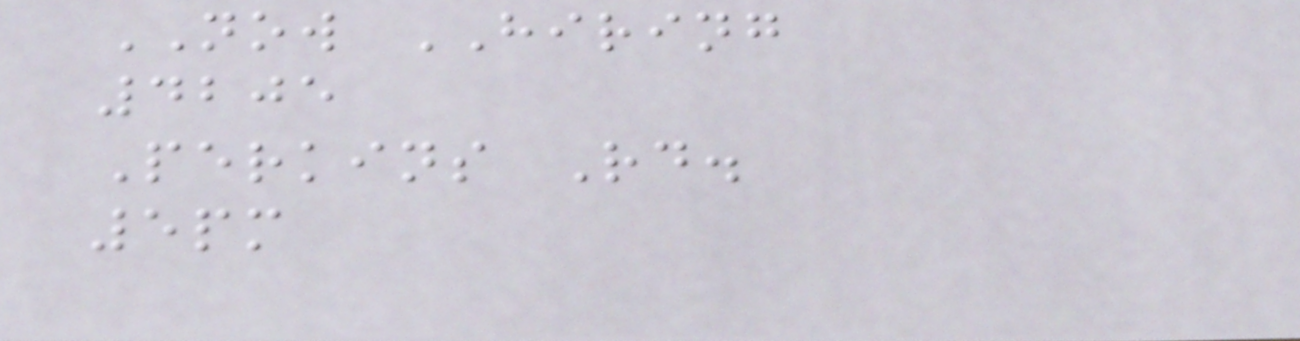NOW HIRING
4205
Perkins Rd.
5pm
